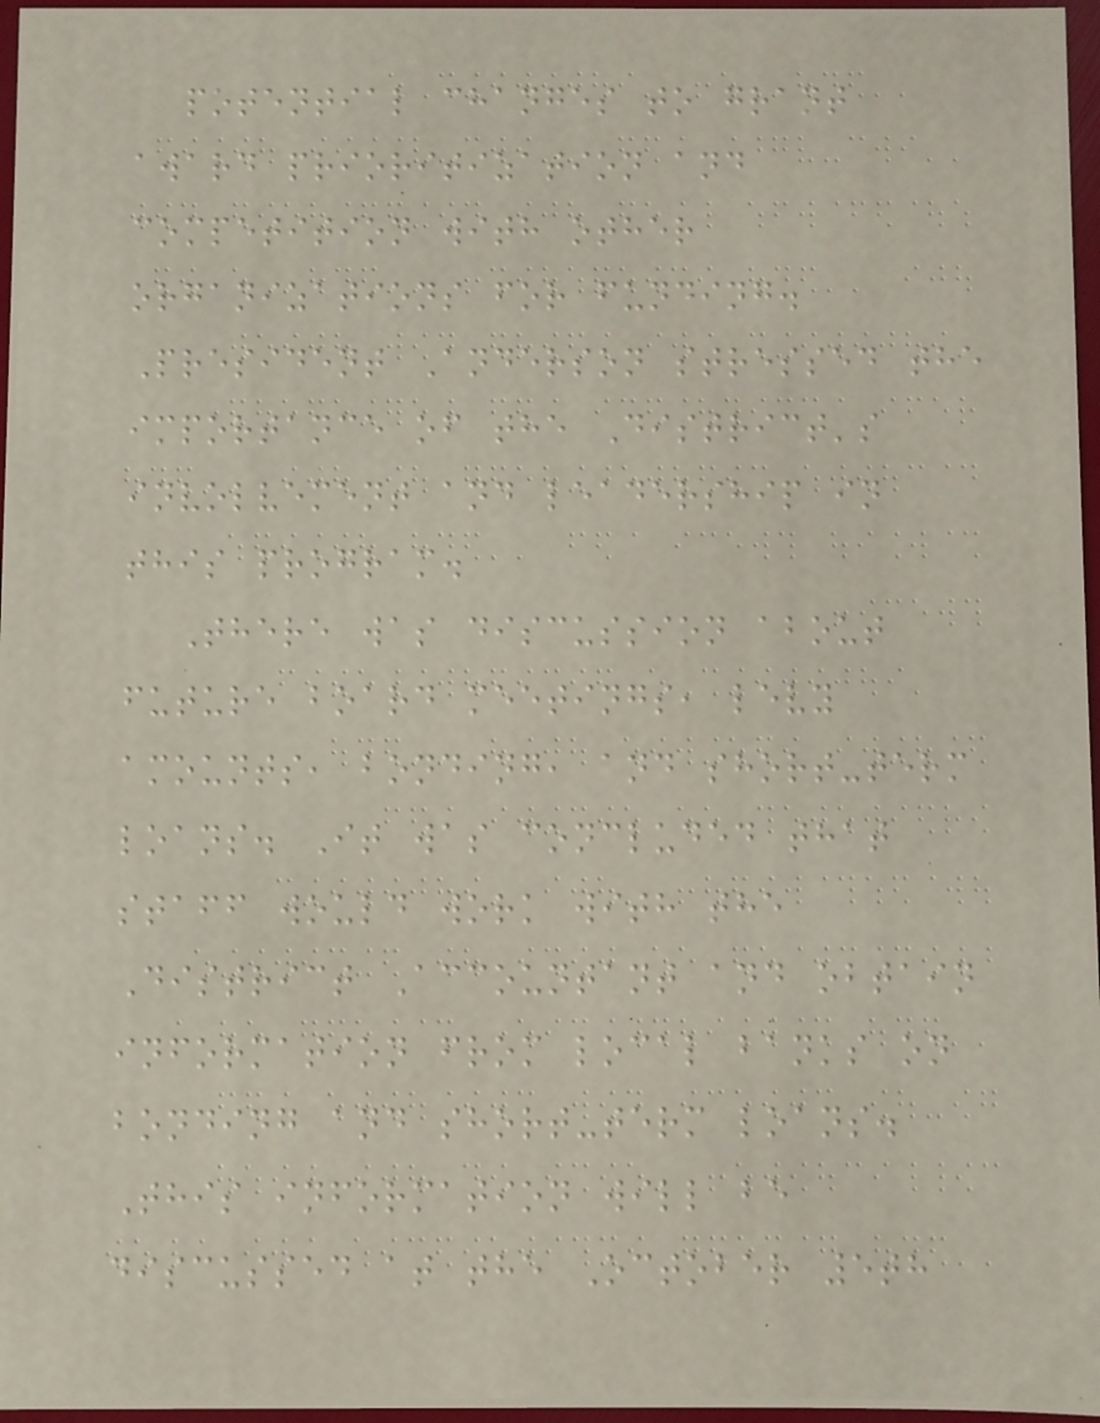potential changes to grant
award prioritization and
competition with other
organizations for funding.
President Anderson stressed the
importance of the District's
involvement and leadership in
this program.
There was discussion about
future board meetings, levy
amounts, bonding, and short-term
loans. It was concluded that
staff would work with the
District Accountant and obtain
information from local banks on
bonding and short-term loans.
This information will be
discussed at the October 5th
